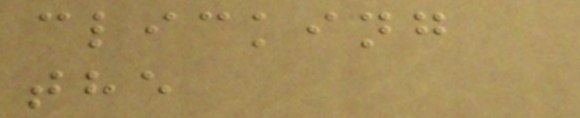clicking
the
